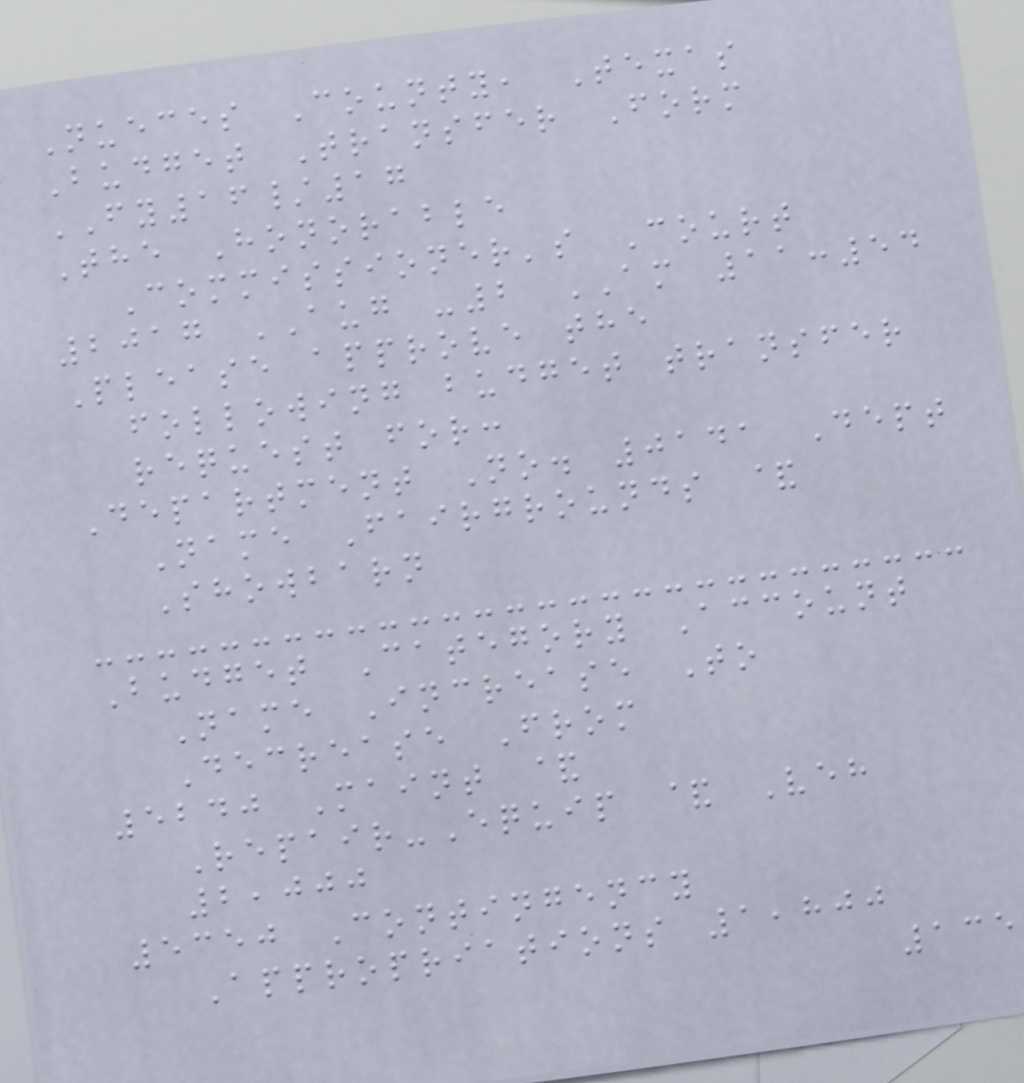Nueces County, Texas
Budget Transfer Form
FY16/17
The Honorable
Commissioner's Court
2017 AUG -2 AM 11:54
Please approve the
following budget transfer
request for:
Department No. 0141 Dept
Name Fairgrounds &
Showbarn
Budget Category Account
Name Increase To
Decrease From
5240 Maint &
Repair-Equip & Veh
2,000
5350 Contingency
Appropriations 1,800
135
